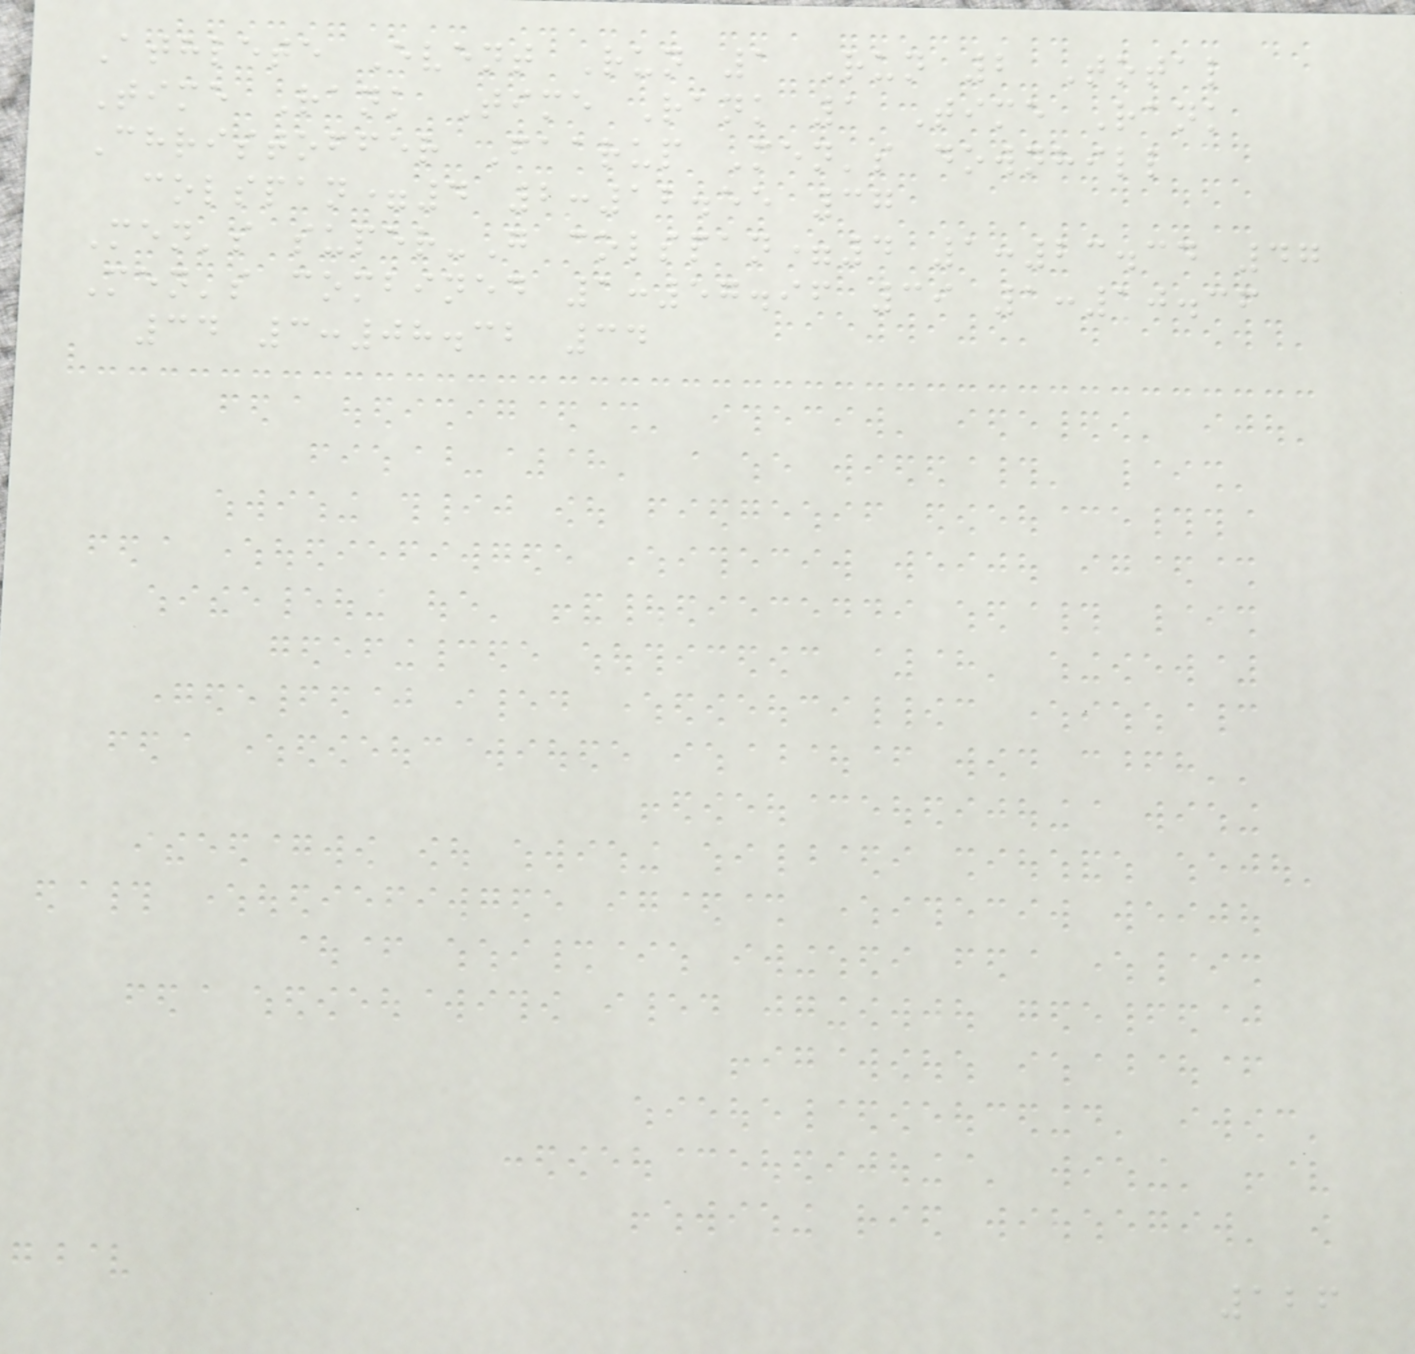Athlete Event Run 1 Run 2 Total
Time Rank Time Rank 1 Time Rank
Christoffer Faarup Men's downhill
colspan=4 2:12.55 37
Men's super-G colspan=4 1:23.34 47
Men's combined 1:57.96 39 1:10.36
34 3:08.32 34
126
